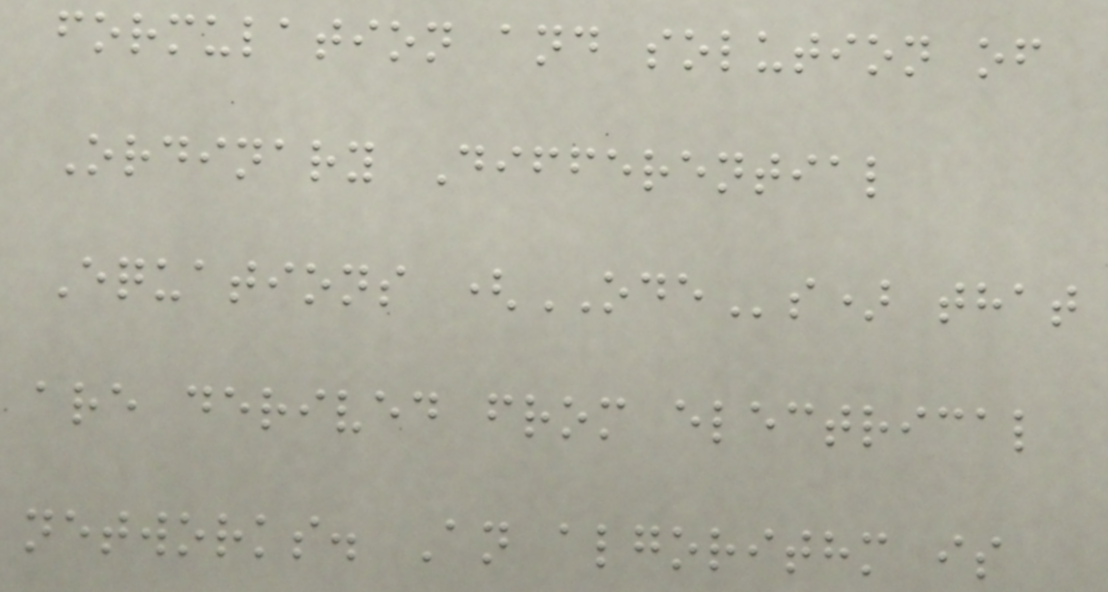formulation and solution of
Ordinary Differential
Equations (ODEs) that
are derived from electrical
networks. An algorithm is
